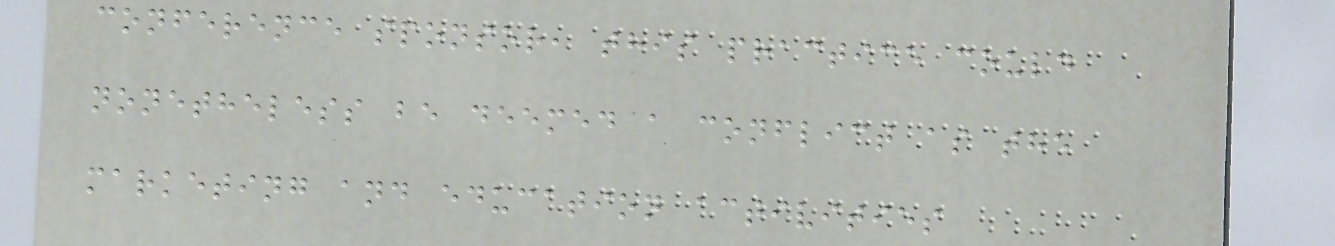conference sponsor, this practice could
nonetheless be deemed a conflict as the
marketing and education activities
